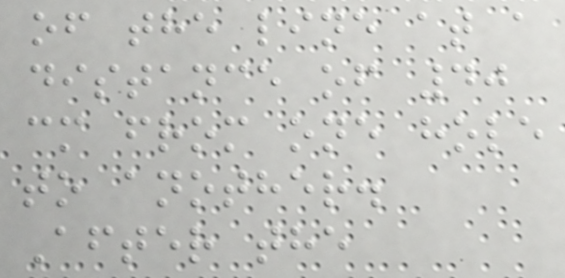of the line at a
distance of 40
cm from one hole
to another.
After the
